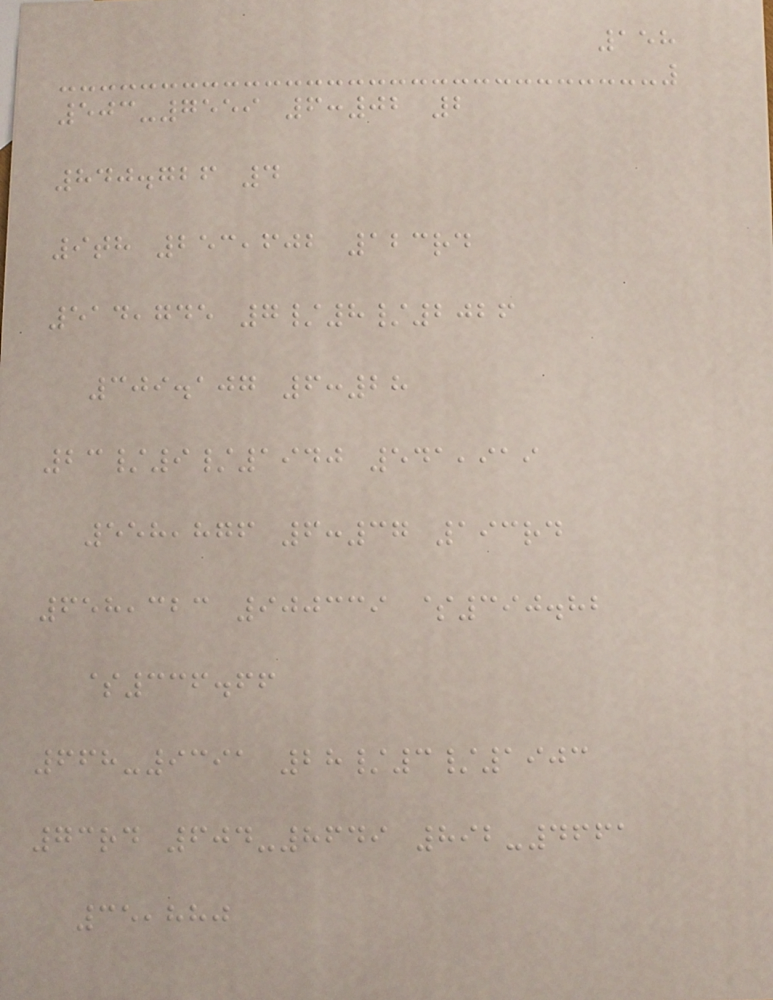158
503-7559 6:02 2
840.726 4
9th 253,602 123rd
514,745 7/8/2026
309.107 6:28
23/9/1940 541,919
558,876 6:37 193rd
658,323 900339 $390.82
$336.66
668-9391 28/3/1903
73rd 604-8649 892-4661
35,880
